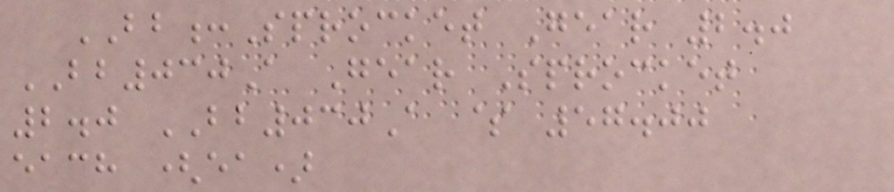BB:Sprocket Gear 2.0
BB030A Gear Sprocket
2.0 BB030A $ 57.00
each (ea)
